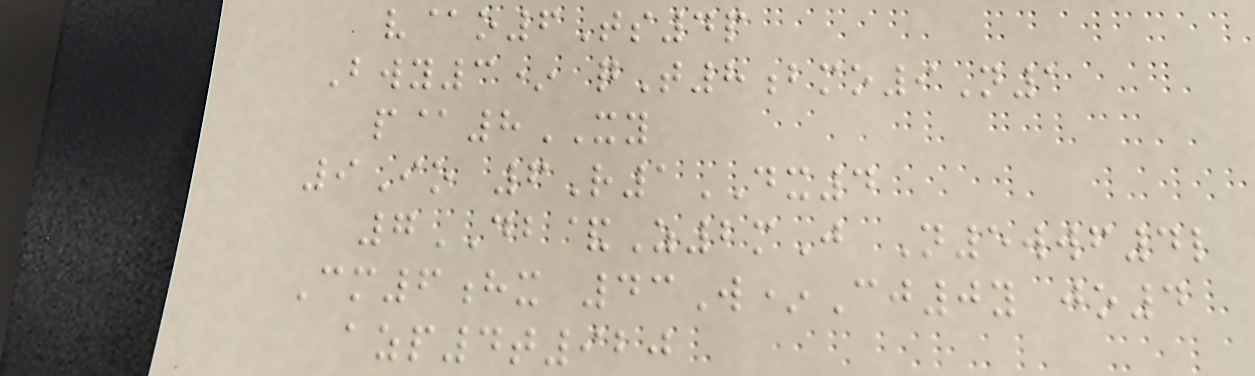v@o6Ts4p
Bwy3* qT8bmo9N1
p@8XY
9Io 6R1DX4
7DB&Z2mJ N5wwf4l
Cm6hx 43W*Cj0y jo4
azp4t920
